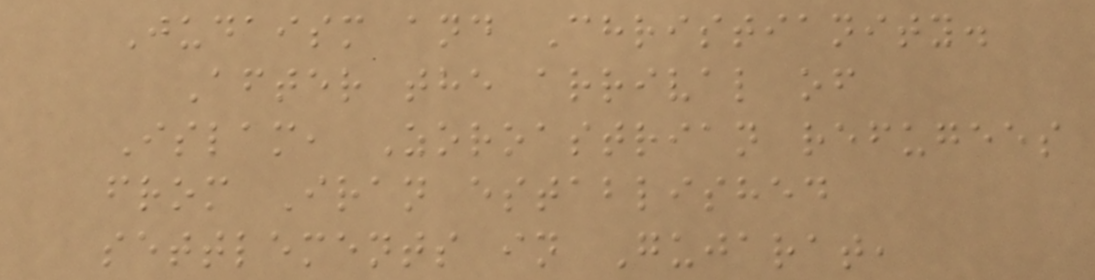Judaism and Christianity.
After the arrival of
Islam, Zoroastrian refugees
from Iran established
settlements in Gujarat,
